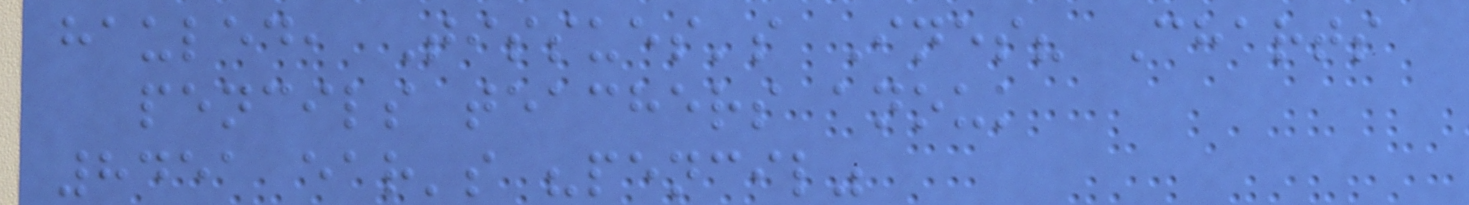hauled, Tissues's Ines? Charts
pencils teachers anouk
8451 ear's "pencil"
